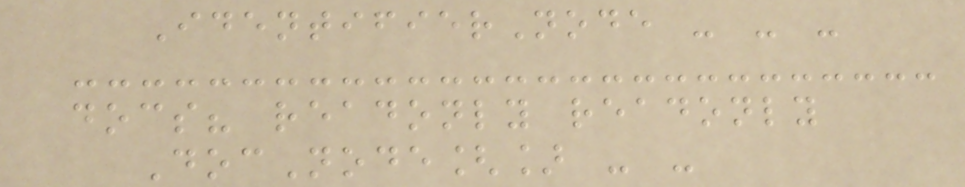IdentifierNode - - -
docs? readonly readonly
DocNode[] - -
